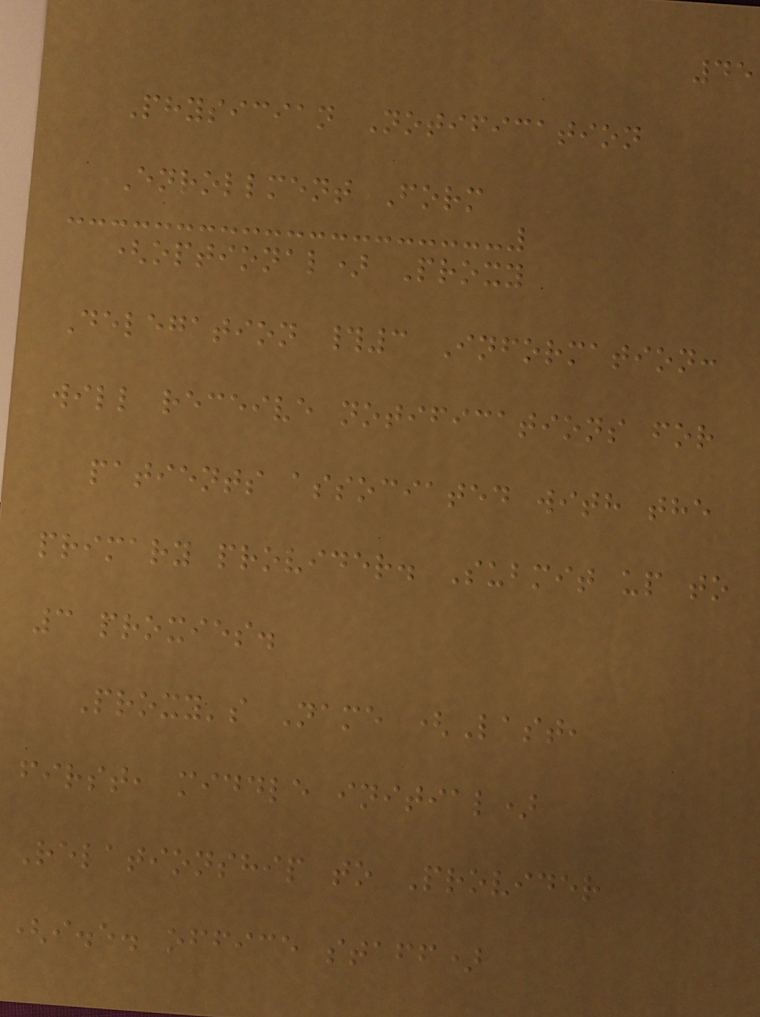45
Physician Notification
Enrollment Form
(optional) Proxy
Delegation #3 Information:
will receive notifications for
patients associated with the
primary provider. Submit up to
3 proxies.
Proxy's Name (Last,
first, middle initial)
Relationship to Provider
(i.e. office staff)
